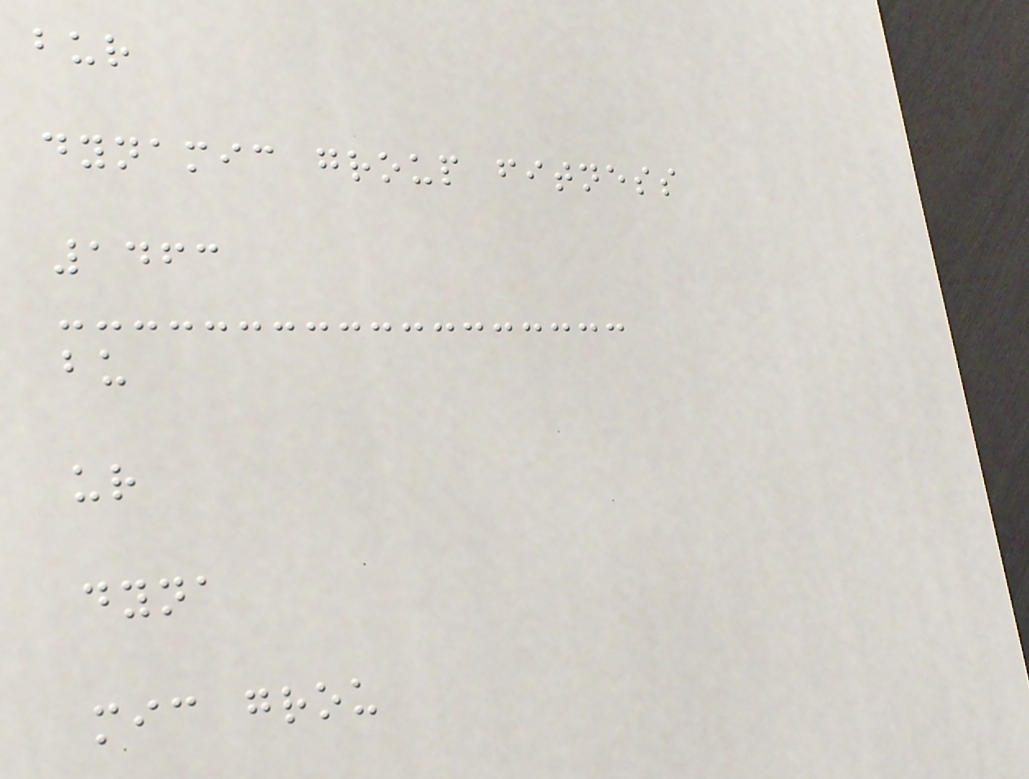bur
dynamic group fitness
1463
bu
ur
dyna
mic grou
